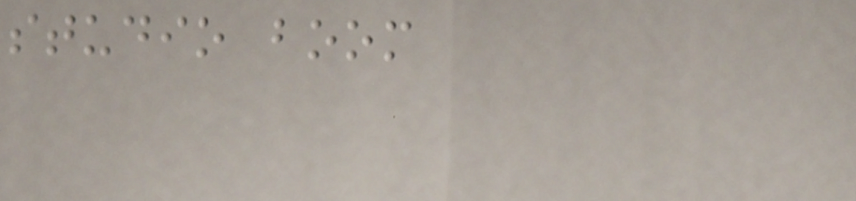studio boom
